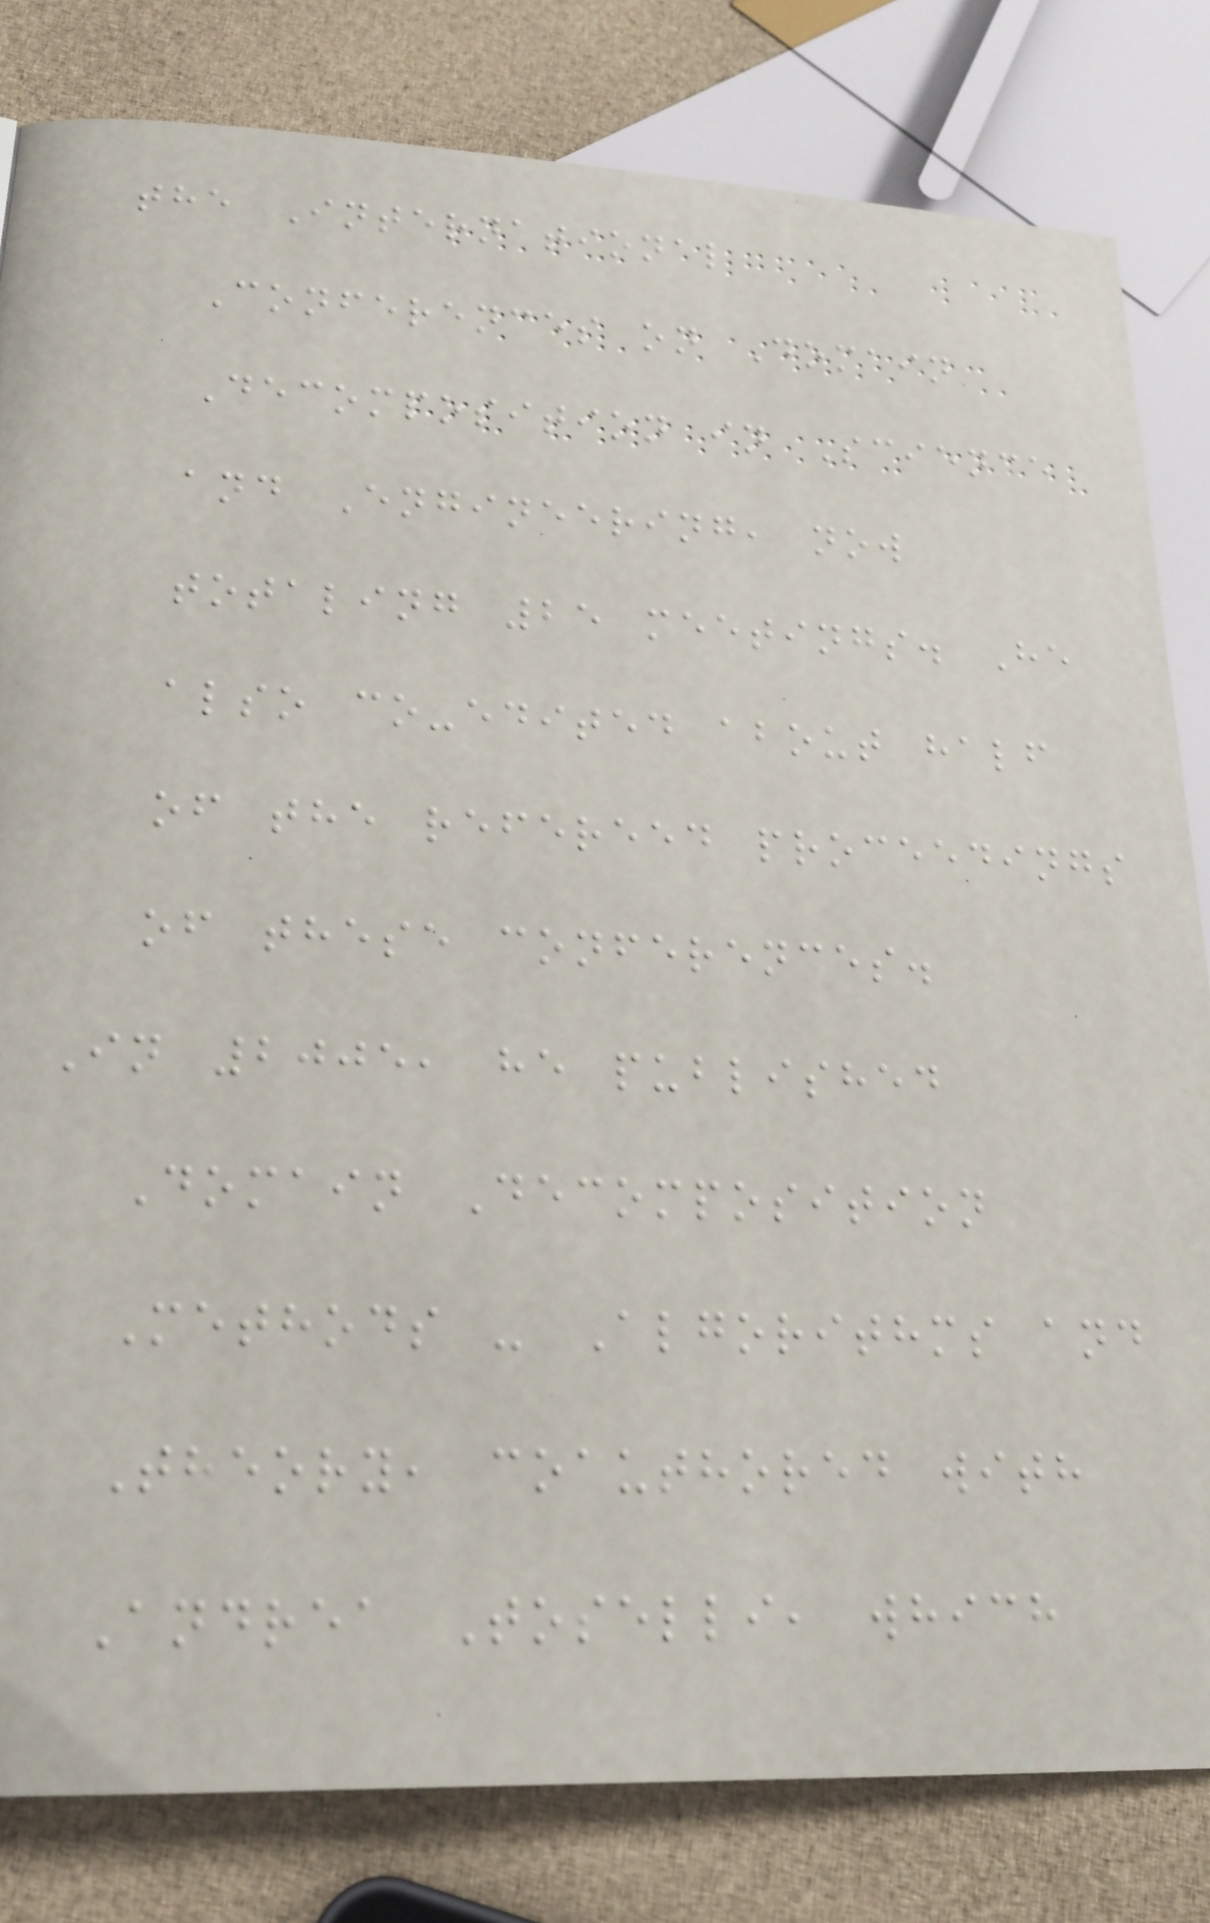the International
Conferences on Domain
Decomposition in Science
and Engineering, now
totaling 25 meetings. He
also co-edited about half
of the refereed proceedings
of these conferences.
In 2005, he published
Domain Decomposition
Methods - Algorithms and
Theory, coauthored with
Andrea Toselli, which
